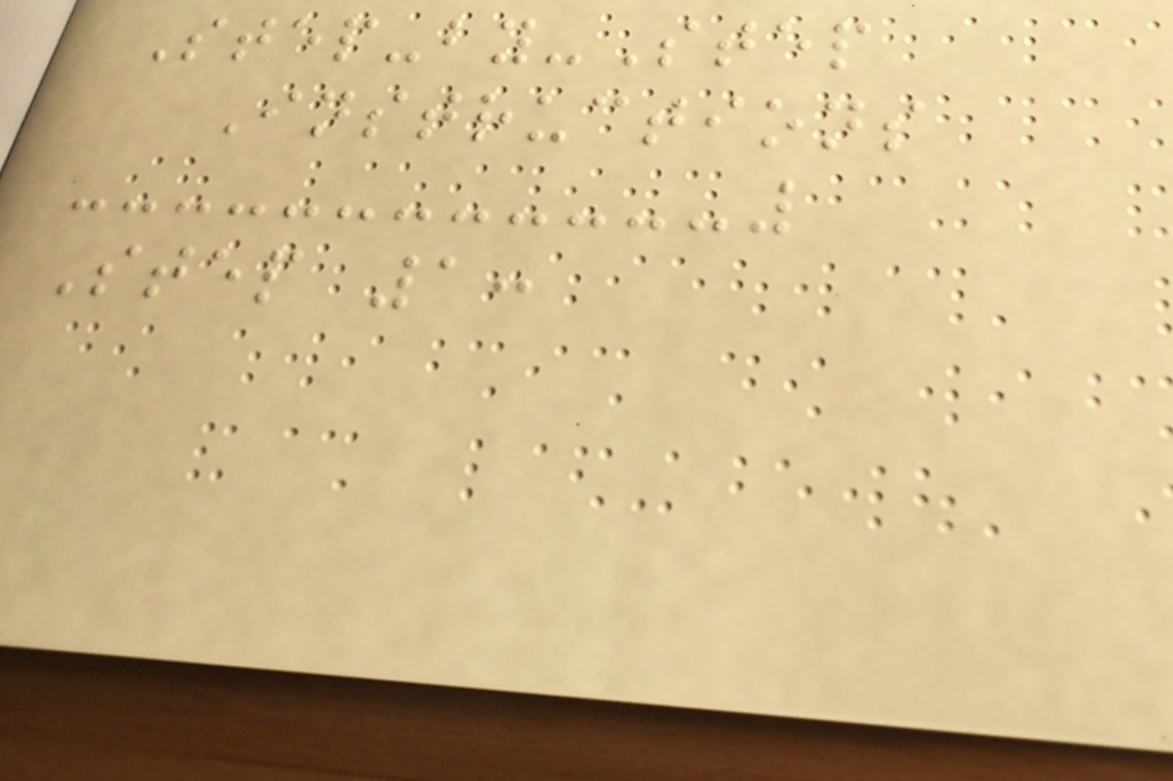Step-by-Step
Instructions
Step 1:
